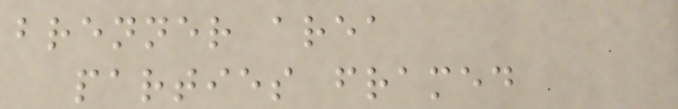brenner area
parties framed
